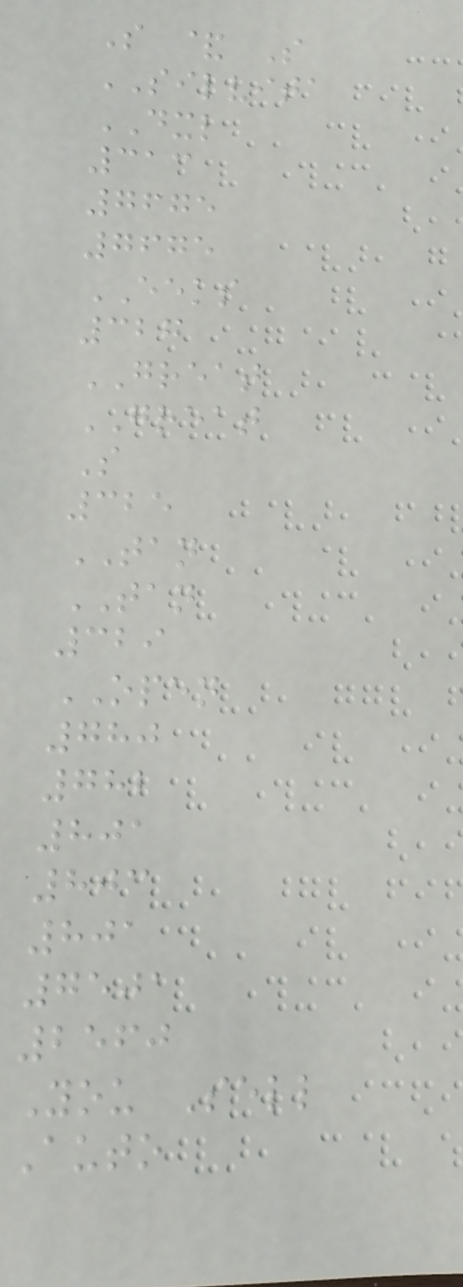S & S
SILVITA
DXL
313
7675
7675
EEKS
327
GREAT
GREAT
S
325
TAN
TAN
329
OPEN
780
782
801
803
801
7501
2560
You Sell
Auto
